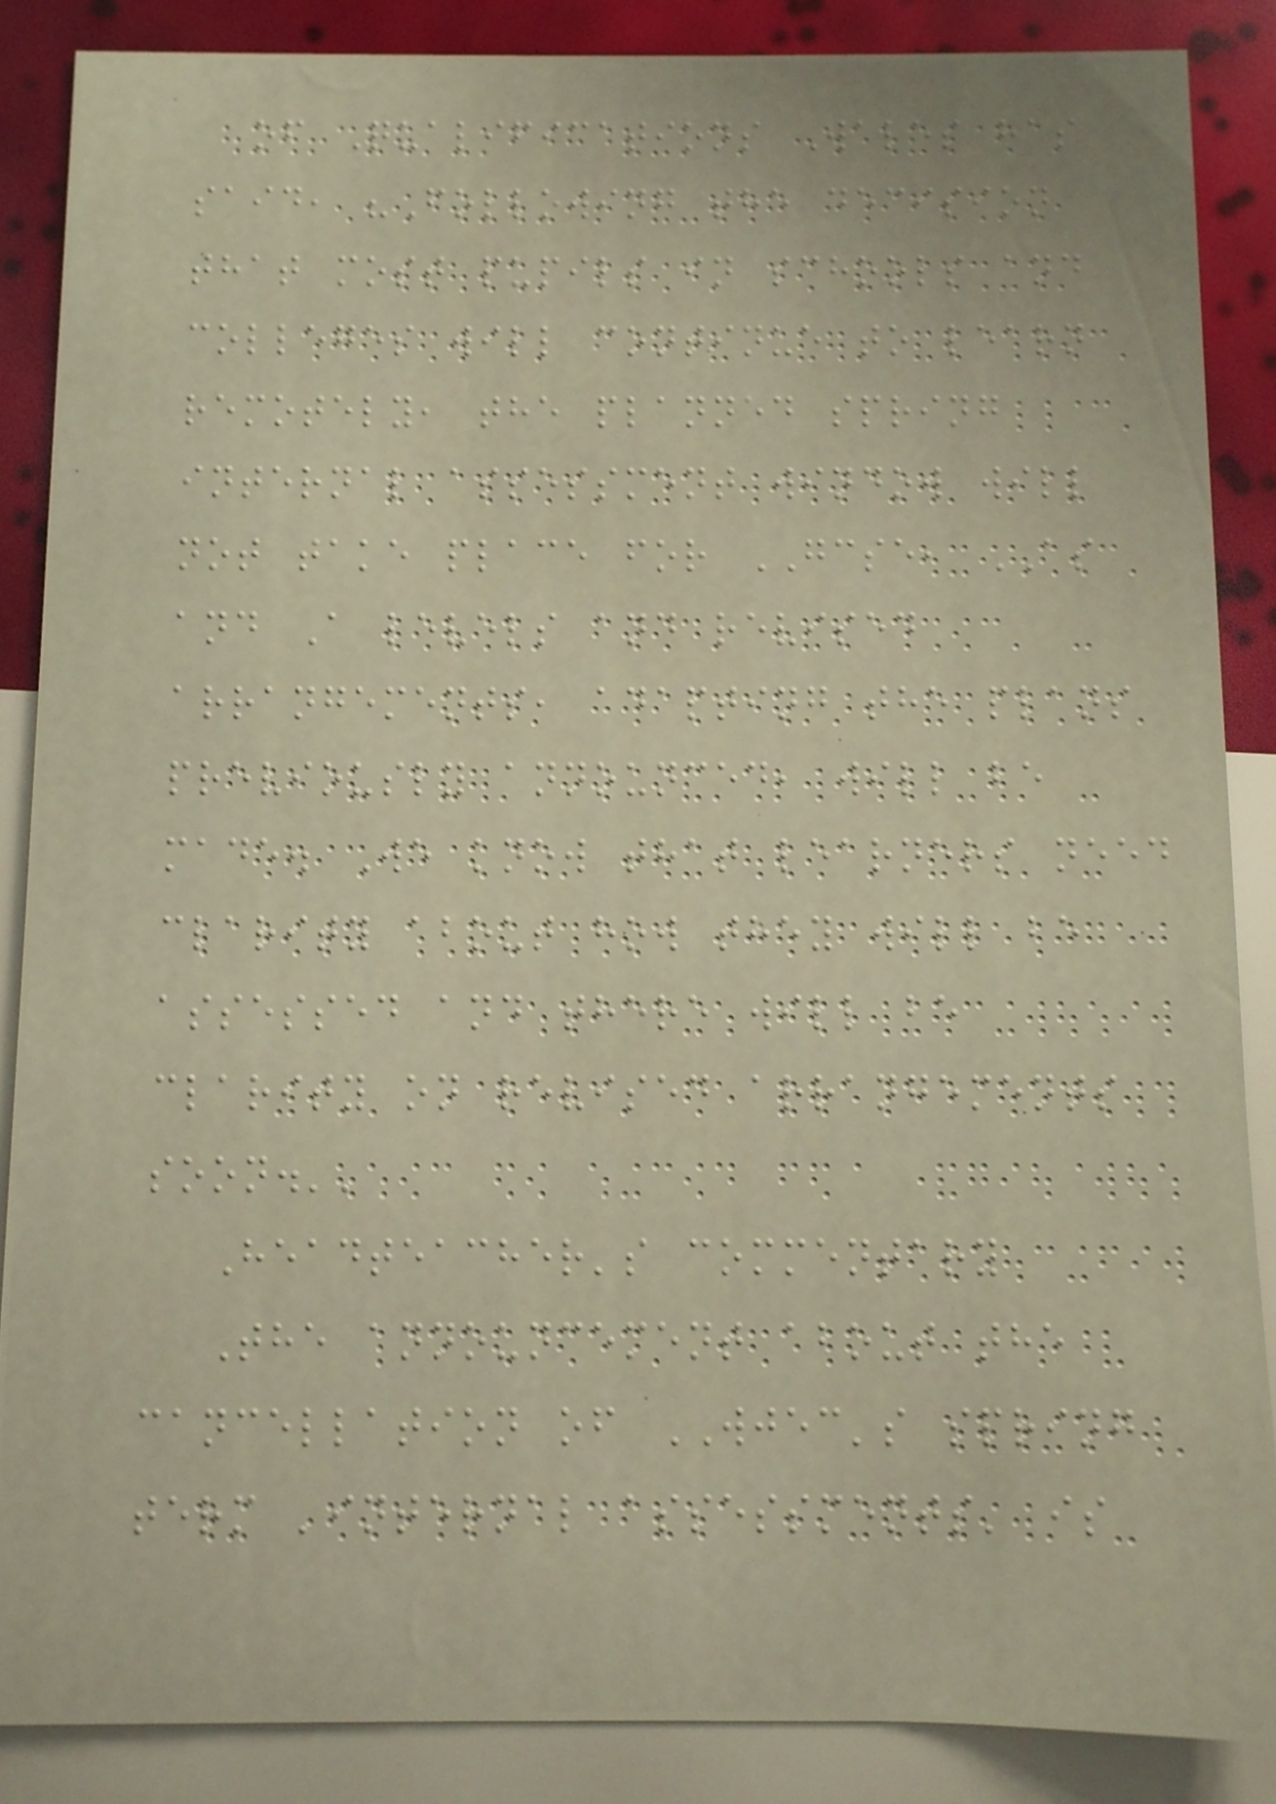of Qualifications Wales has
said, "Following the decision
that most pupils in schools and
colleges will continue to learn
remotely, the planned spring
internal assessment window will
not take place for GCSE, AS
and A levels and revised
arrangements, adapting the plans
previously announced, will be
made. We know that learners need
clarity about how they will be
assessed and there will be
clarity on revised arrangements
soon.''
Headteacher's commentary
The announcement about the
cancellation of WJEC's spring
term 'internal assessments' is
